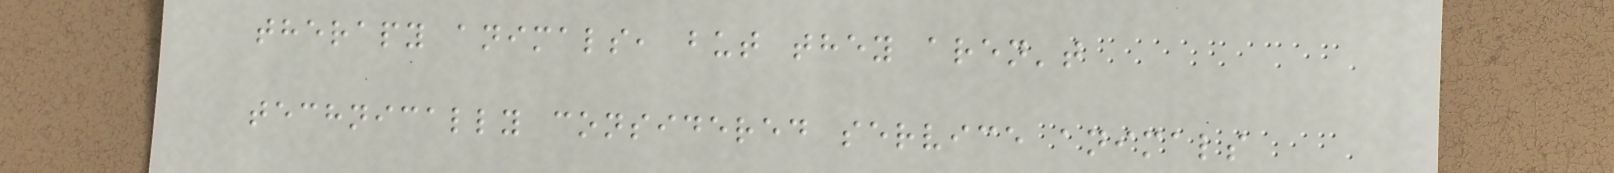therapy animals, but they aren't
technically considered service animals
